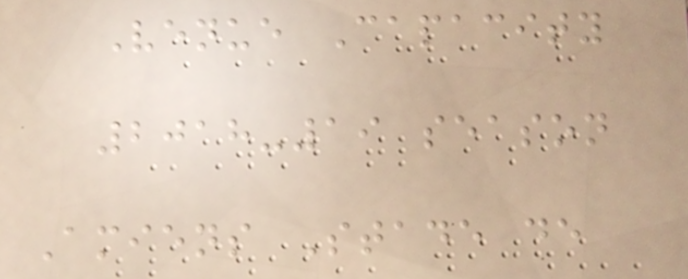Venue Capacity
2018-19 season
Amiens Stade de
